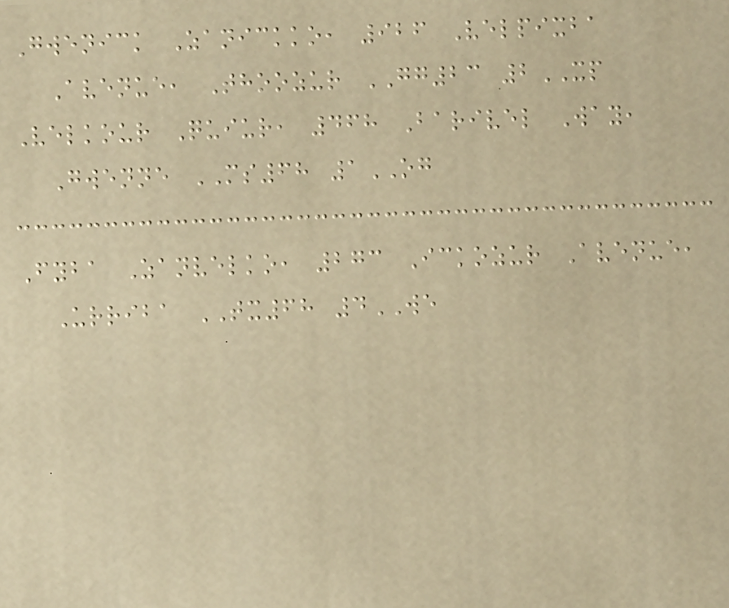Gwenick Zanickko, 926 Velpixba
Avenue, Thoozur GG23 2XP
Velkour Quiur, 468 Barivel Way,
Gwenne MS68 1OG
Fyba Zanvelko, 273 Ickozur Avenue,
Urriba TX68 4WE
